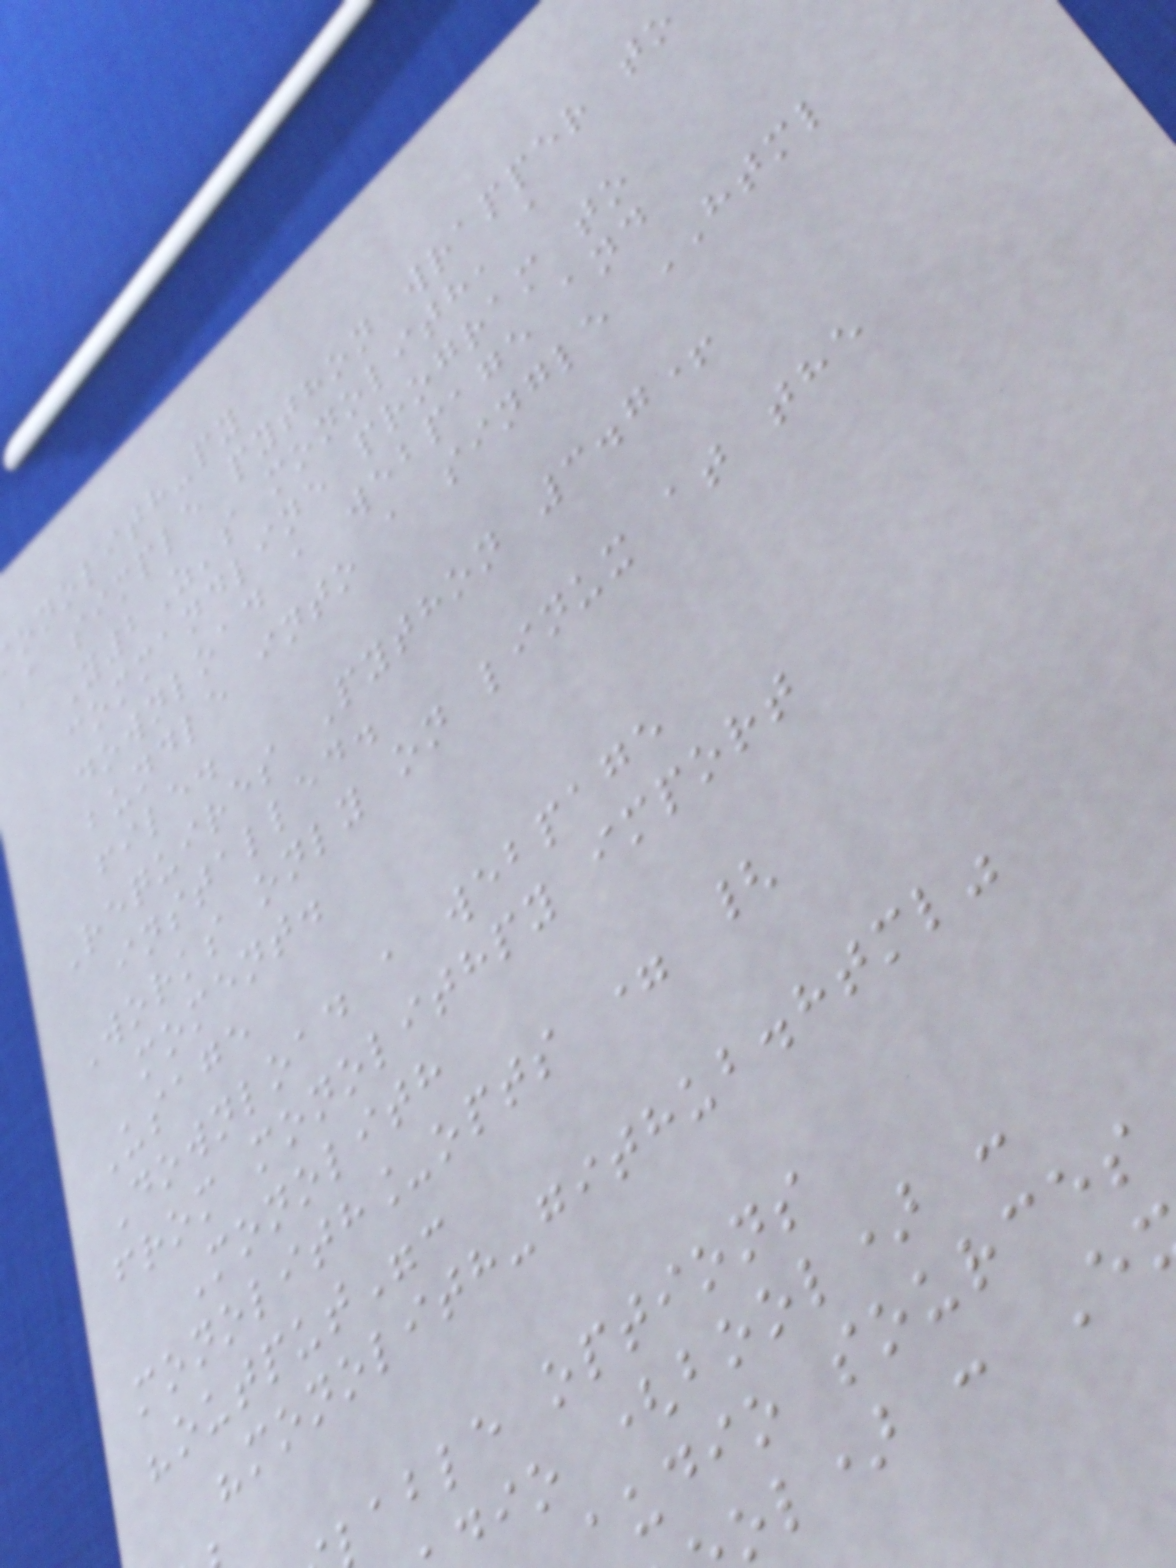onolith-py
A simple python wrapper to
Y2Z's monolith, a
commandline program to
download a webpage and
bundle into a single HTML
file.
Requires Python 3.7+
installed.
Works only on linux at the
moment.
Usage
Download a webpage
from monolithpy import
Monolith
monolith_opts = {
"output":
"monolith-github.html"
able options
dio (bool) :
audio sources
ol) : E
